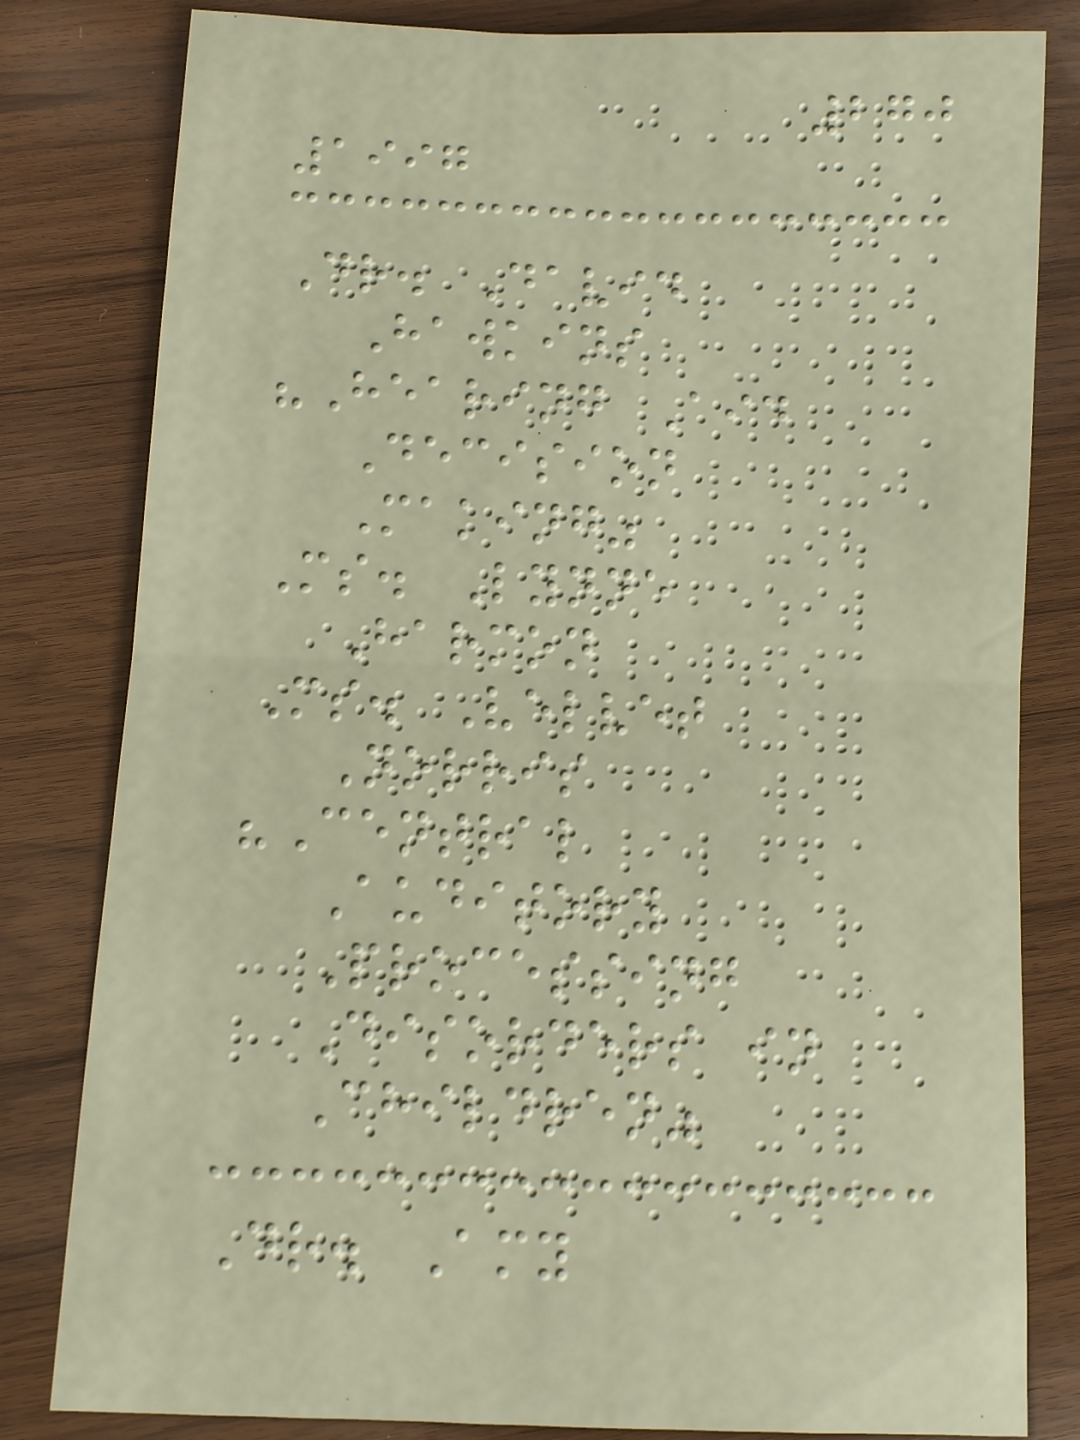270
1997
Dr. David
Hawkins
"Hearing Aid
Decision
Making"
Ms. Lynne
Harmon
Ms. Velvet
Norris
"Central
Auditory
Processing
Disorders in
Children"
Dr. Amy
